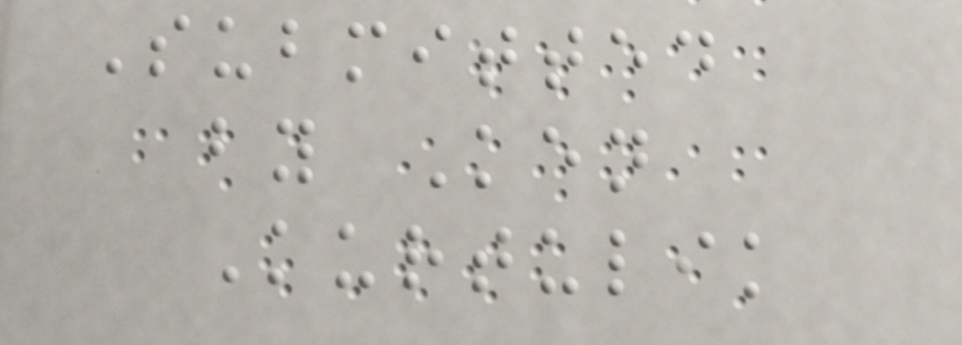Submitted
by Ken
Kurtulik
